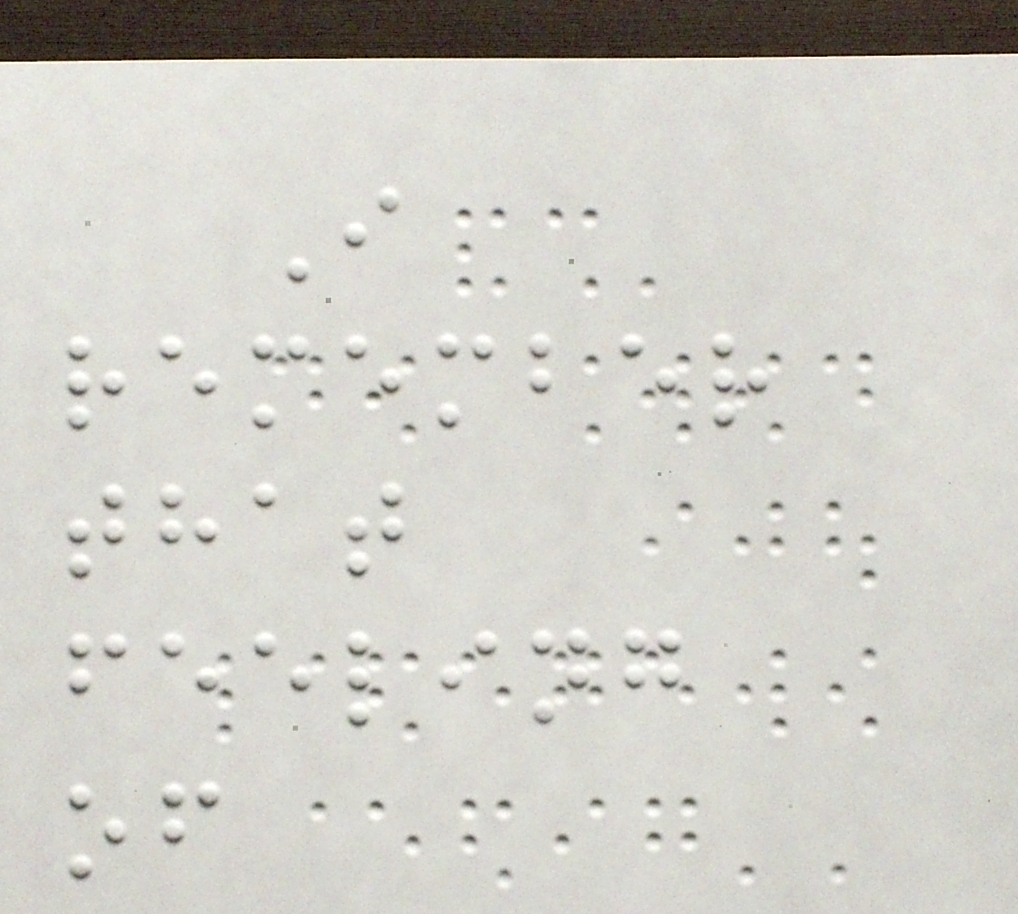I
remember
that
feeling
of
